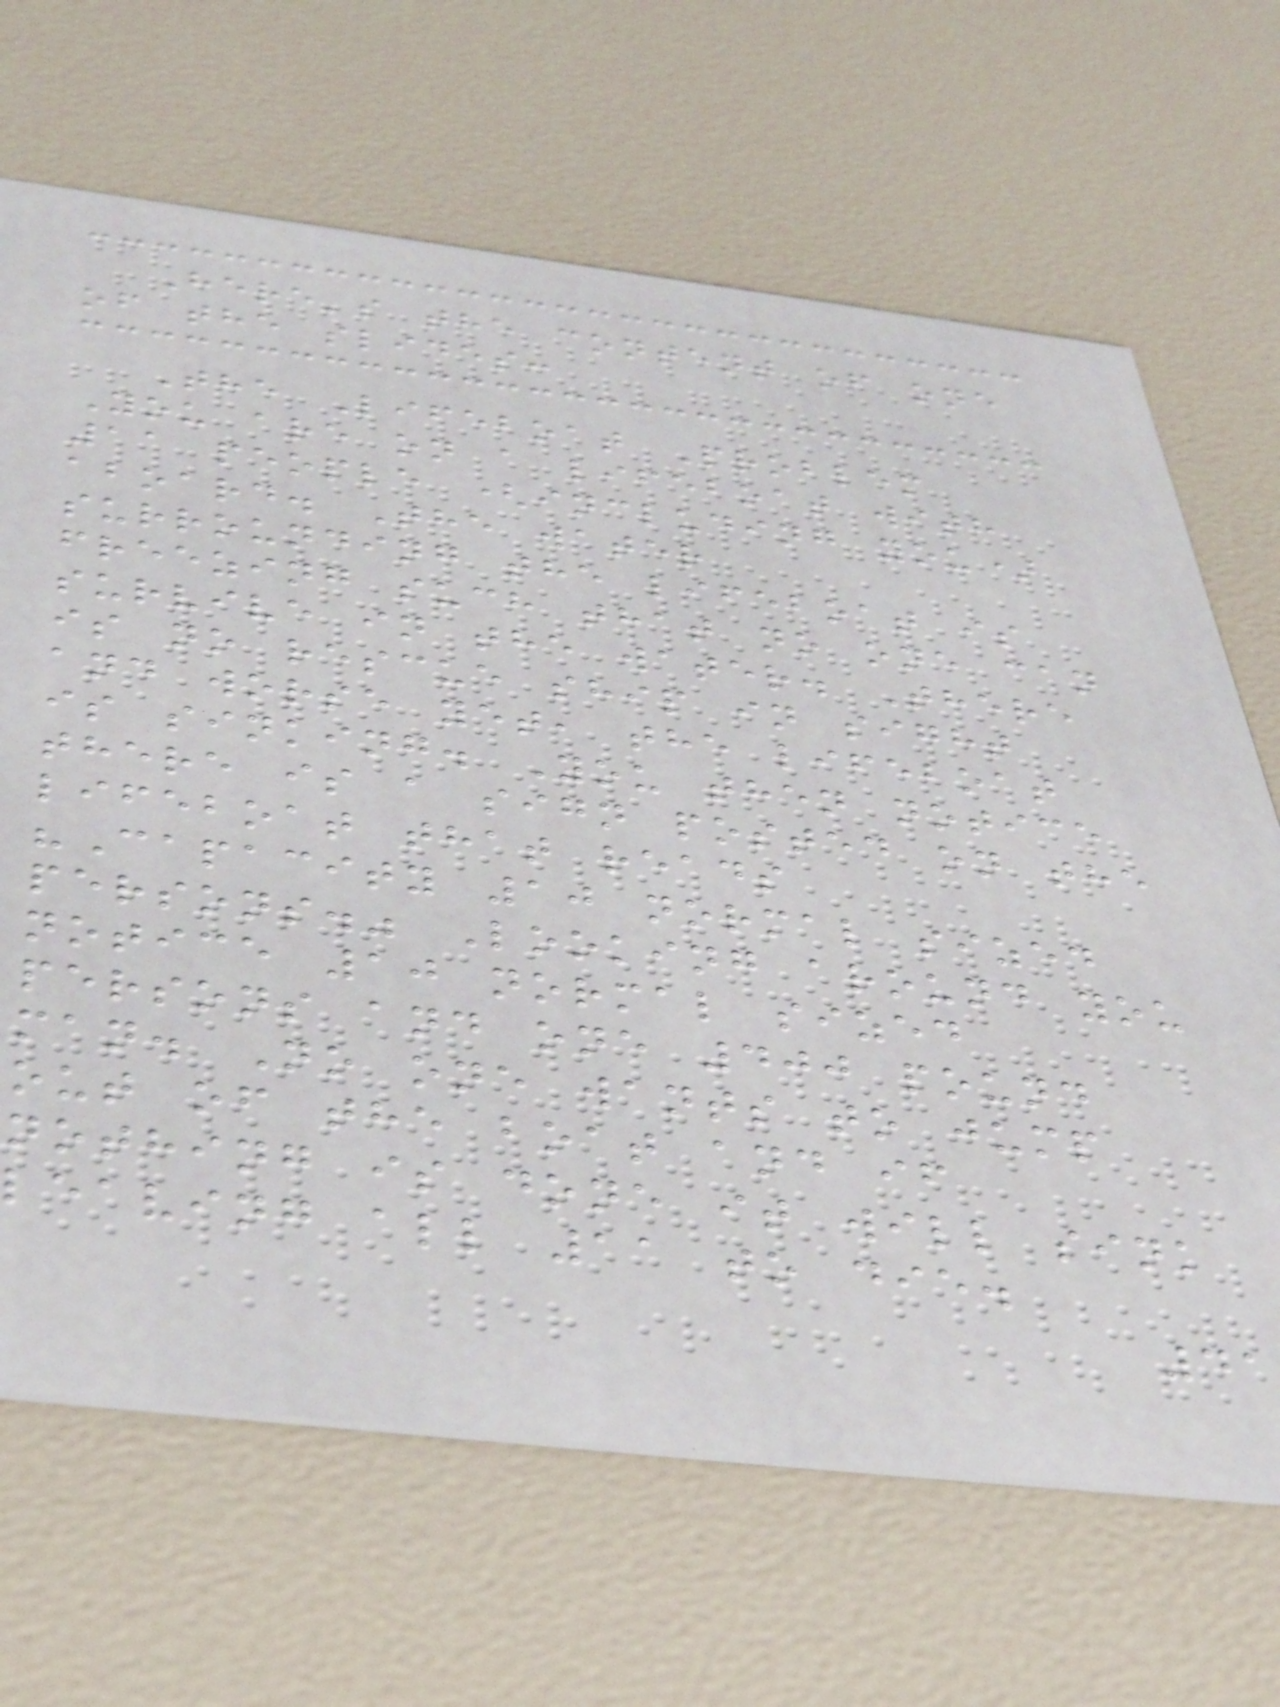Here's the content of one
of the slides:
The Lifeboat Problem
You are on a lifeboat with
11 people (including you)
aboard. The water
surrounding the lifeboat is
freezing such that no one can
survive in the water. There
is no rescue ship in sight
and worse yet, the lifeboat
is sinking. You then notice
there is a sign posted on the
lifeboat that reads
"Capacity 10 normal sized
persons." Looking around you
notice 10 normal sized
persons and one 400 pound
man. No one wants to jump
out of the boat and if
nothing is done it will sink
leaving all 11 to die.
41
